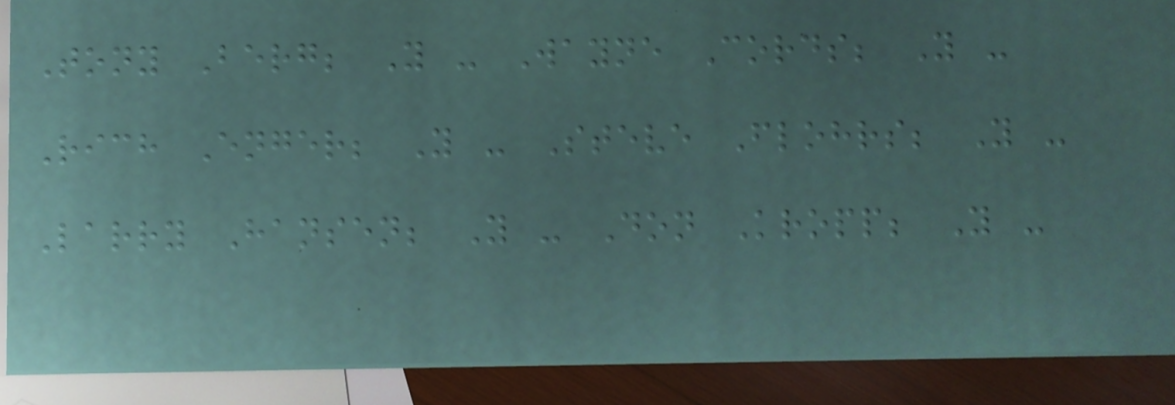Tony Berg; Y - Wayne Cords; Y -
Rich Enger; Y - Steve Flohrs; Y -
Larry Hansen; Y - Don Kropp; Y -
